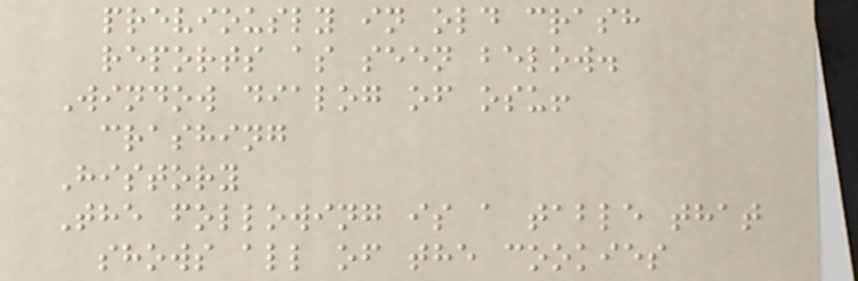previously in old crash
reports as seen below.
Window dialog of osu!
crashing
History
The following is a table that
shows all of the cookies
